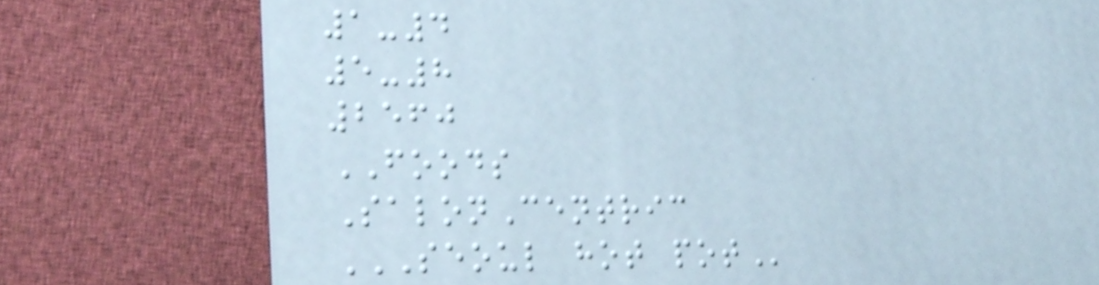1-4
5-8
2560
FOODS
SalonCentric
SEOUL HOT POT
